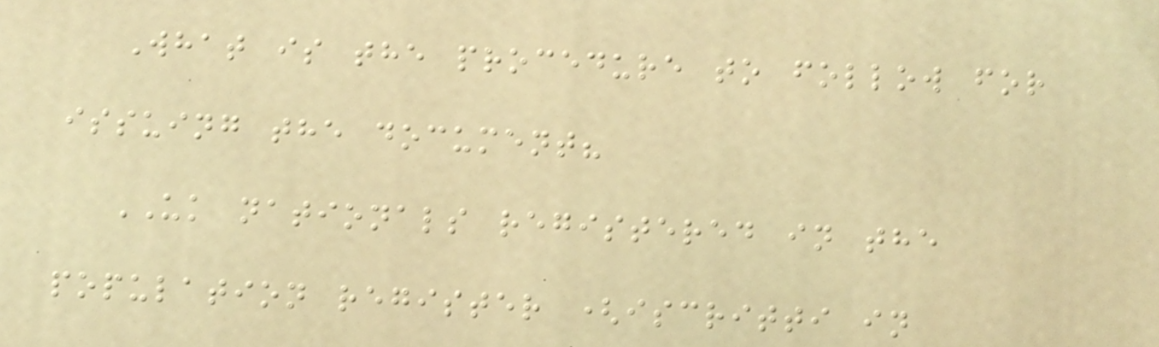What is the procedure to follow for
issuing the document?
UK nationals registered in the
population register (iscritti in
